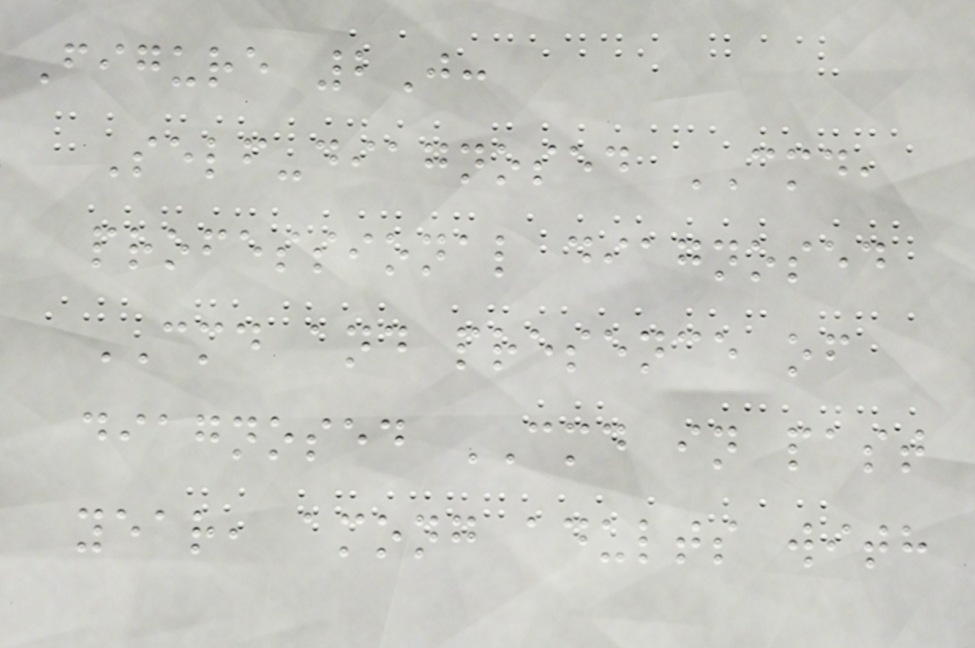Figure 2J:
Self-diagnosed CMD,
professional diagnosed
CMD and presence of
diagnosed CMD in past
year, among adults with
